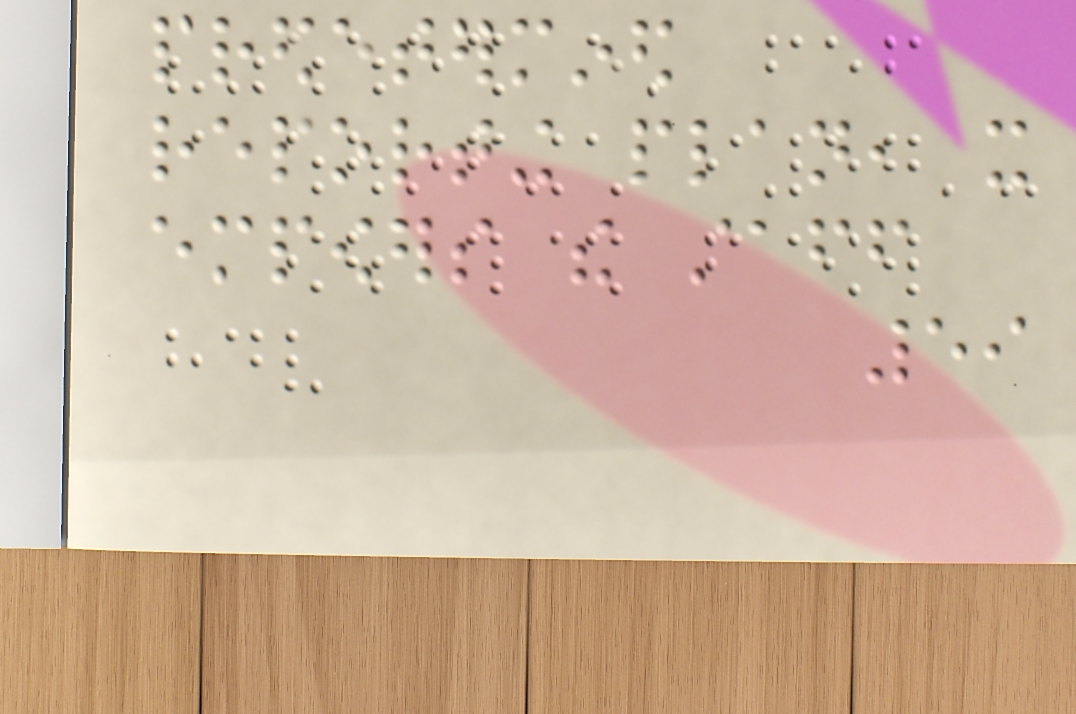predetermined
reporting plan, it
empowers the staff
59
